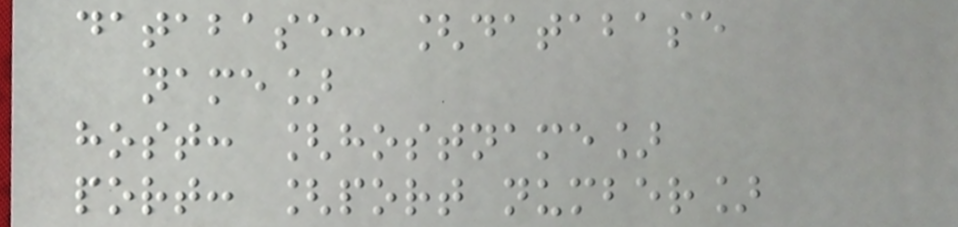database: [database
name]
host: [hostname]
port: [port number]
